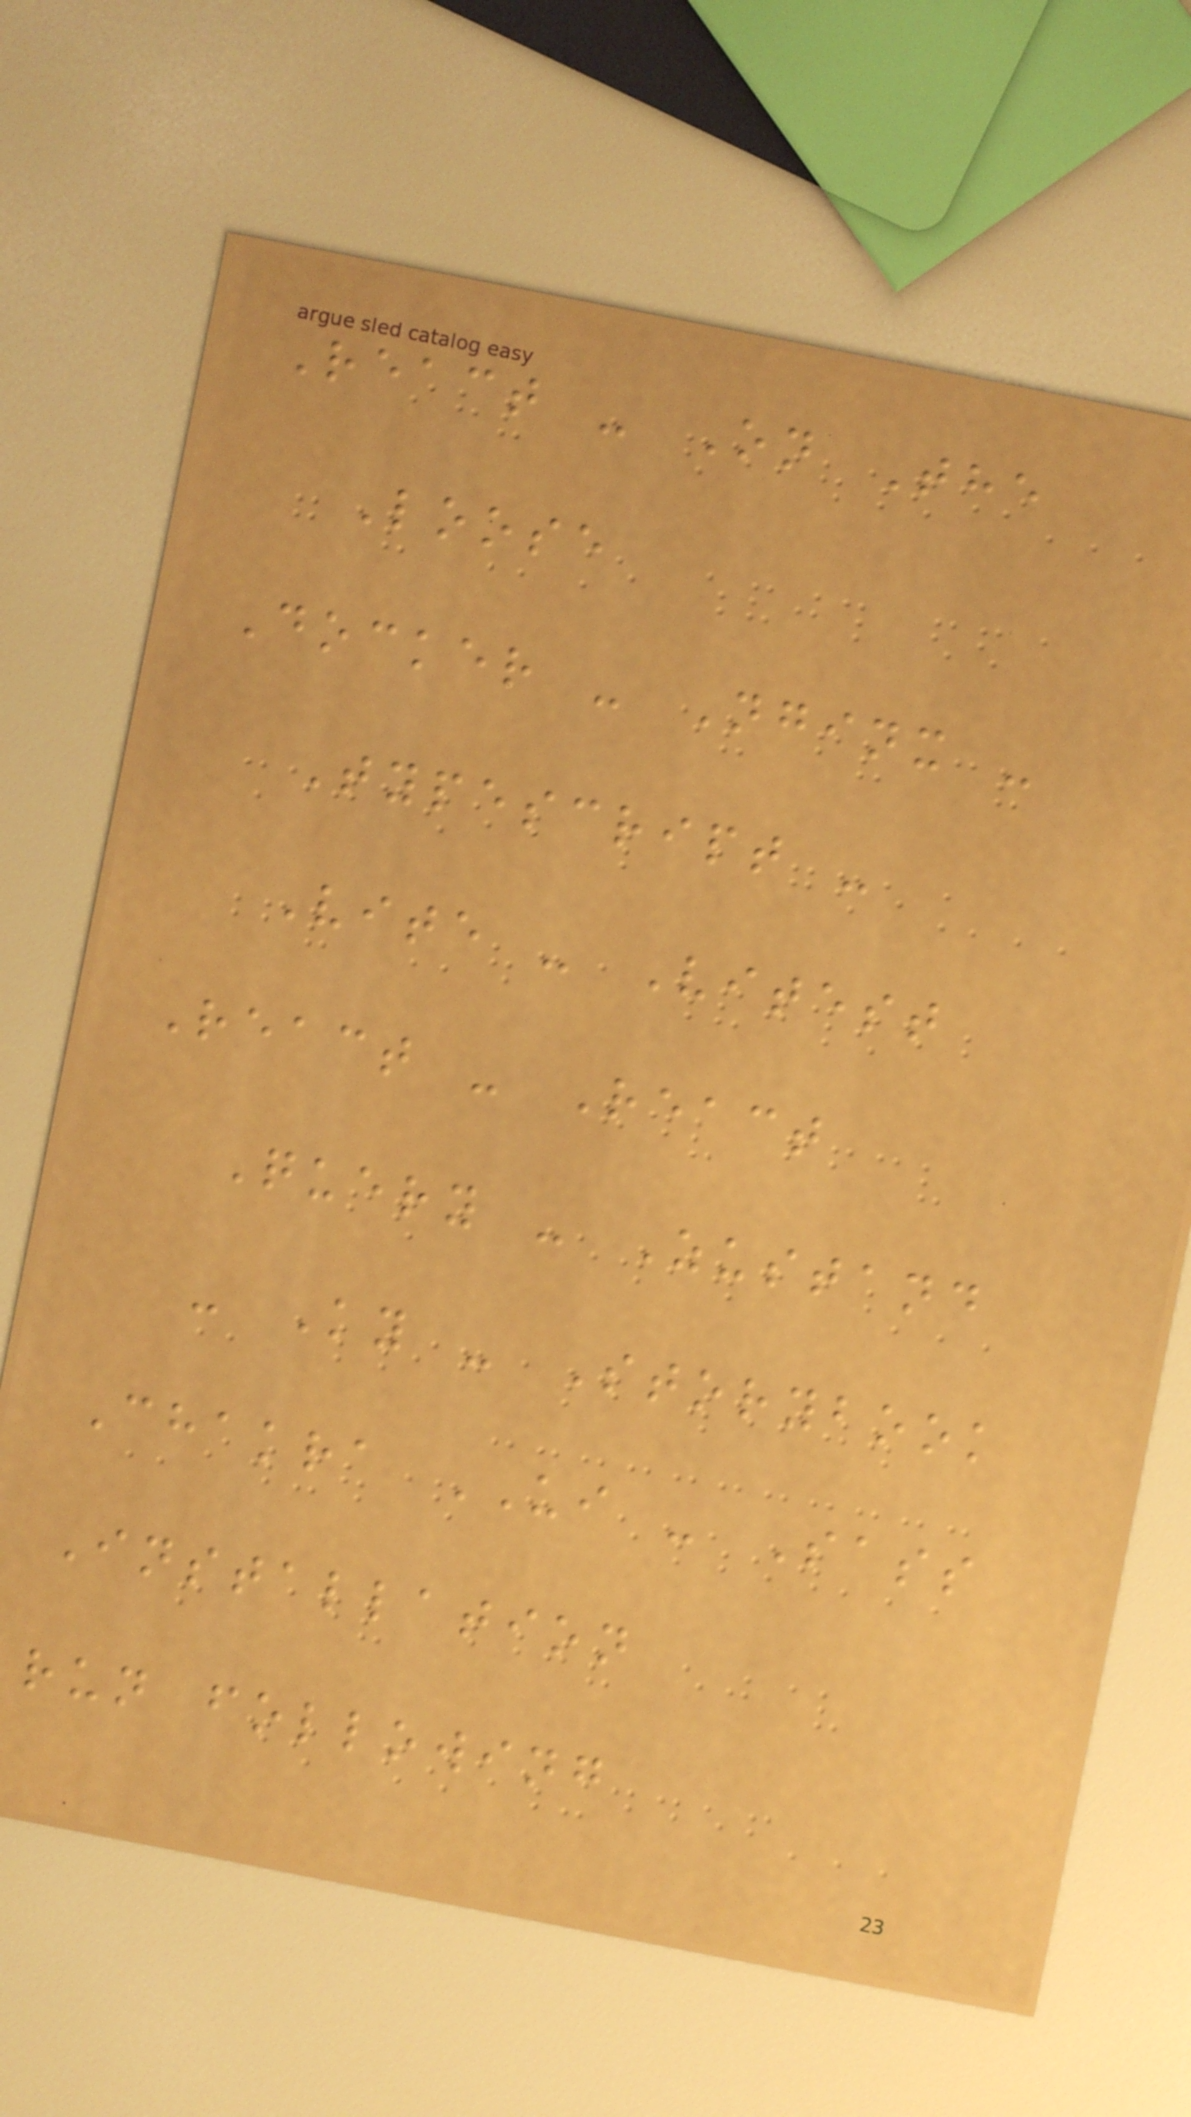React - On The
Loose
Docker - Nginx -
Typescript -
Vite - Vitest
React - React
Query - Zustand
- Ky - Storybook
Chakra UI - Sass
Installation
run following
